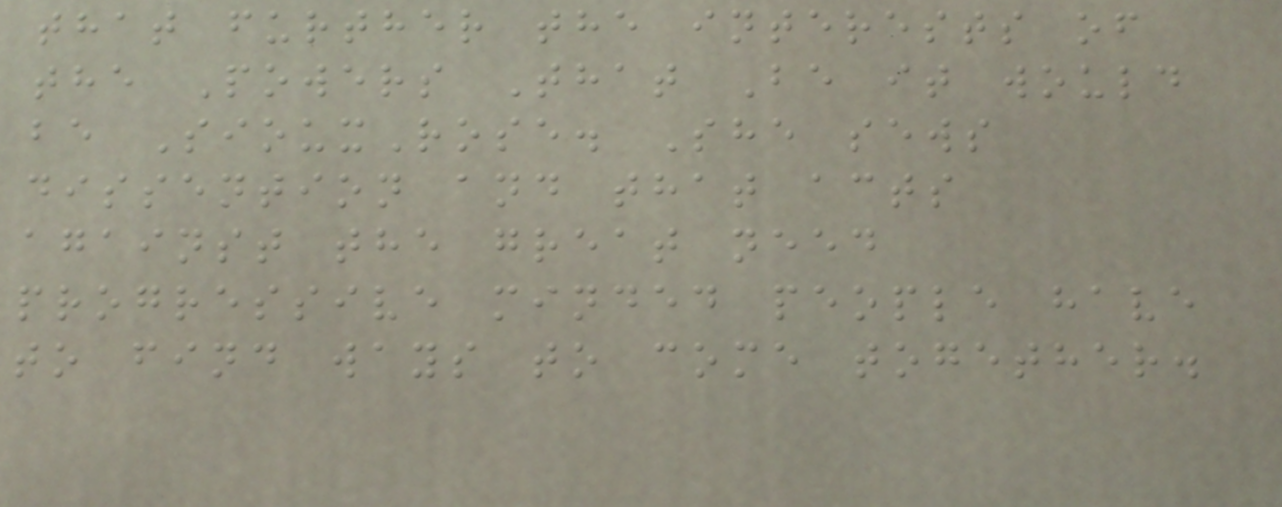that further the interests of
the Powers That Be it would
be SiouxRose. She sews
dissention and that acts
against the great need
progressive minded people have
to find ways to come together.
